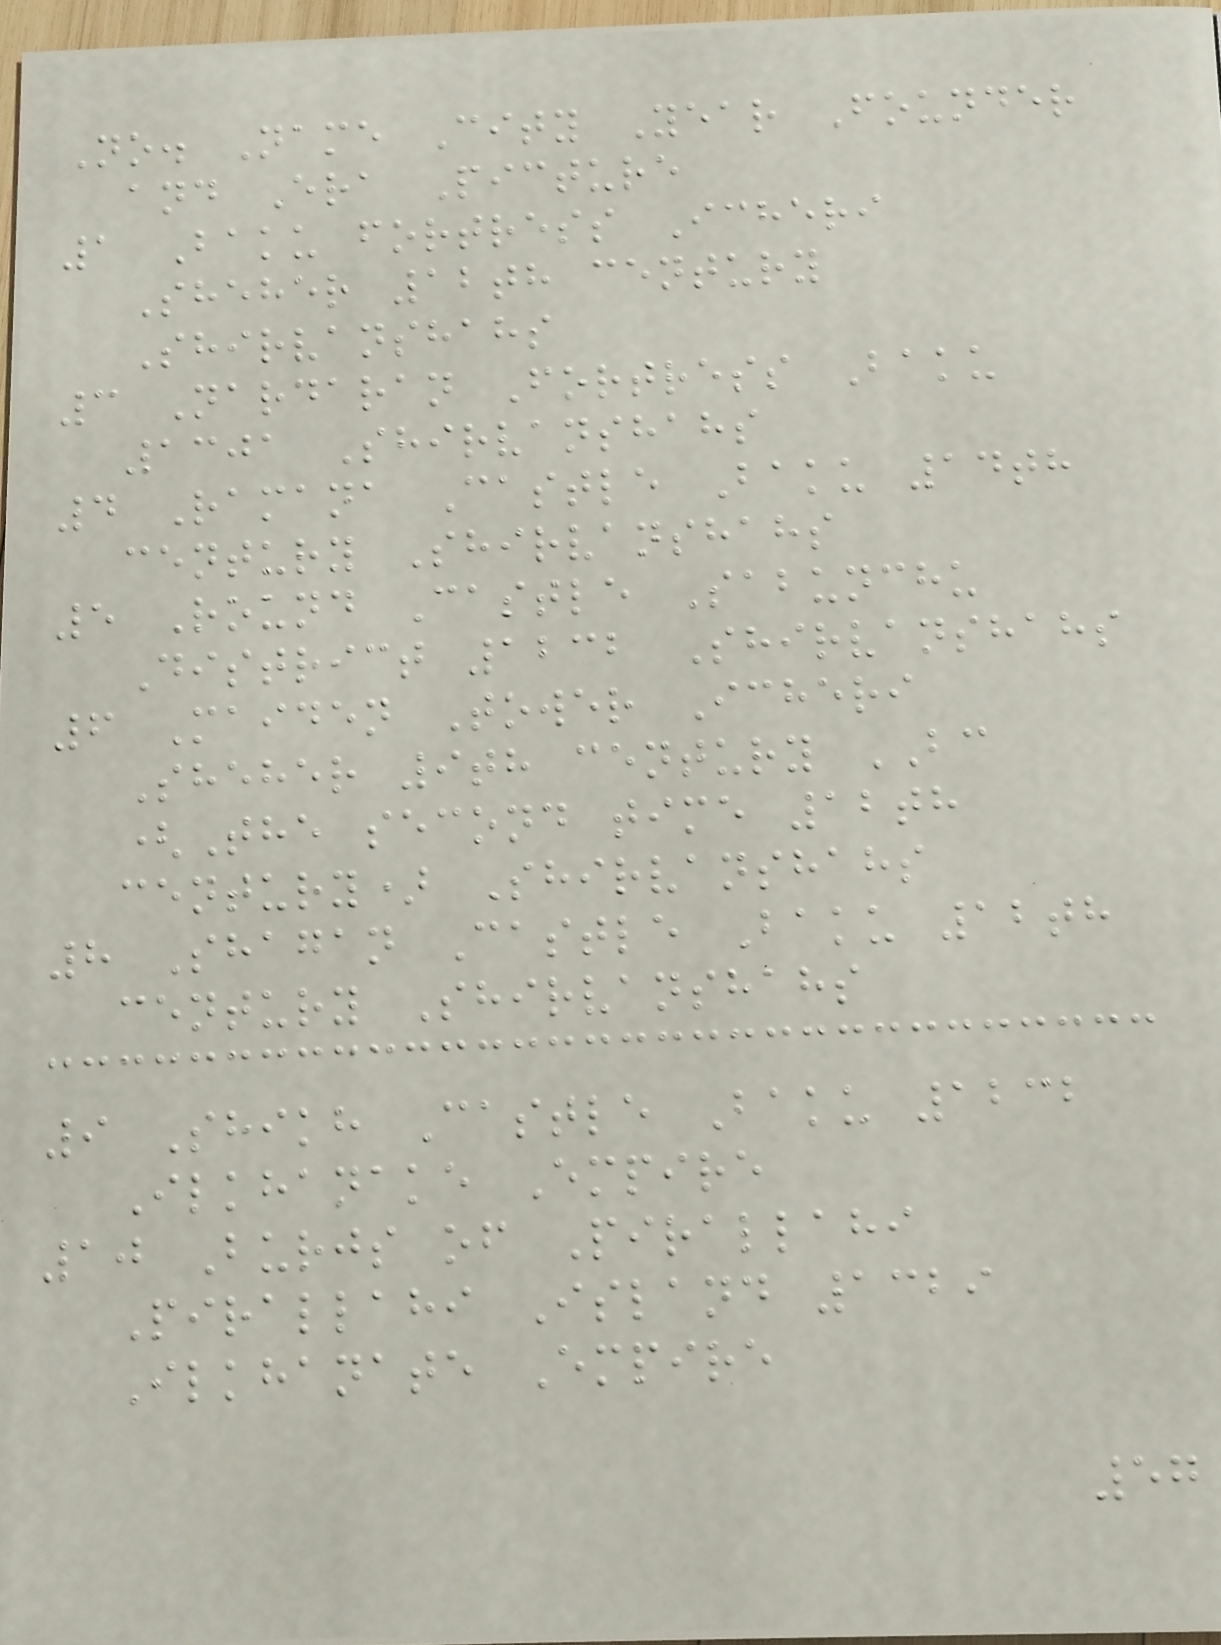No. Name City Year Founder
and Era Picture
1 Baku fortress Icheri
Sheher 12th century
Shirvanshahs
3 Nardaran Fortress Baku
1301 Shirvanshahs
4 Ramana Castle Baku 14th
century Shirvanshahs
5 Round Castle Sabunchu
District 1232 Shirvanshahs
6 Maiden Tower Icheri
Sheher 9th century BC
(The second time 12th
century) Shirvanshahs
8 Shagan Castle Baku 12th
century Shirvanshahs
9 Shikh Castle Baku 1232
Ilkhanake Empire
10 Burjs of Pirallahi
Pirallahi Island 1329
Ilkhanate Empire
57
